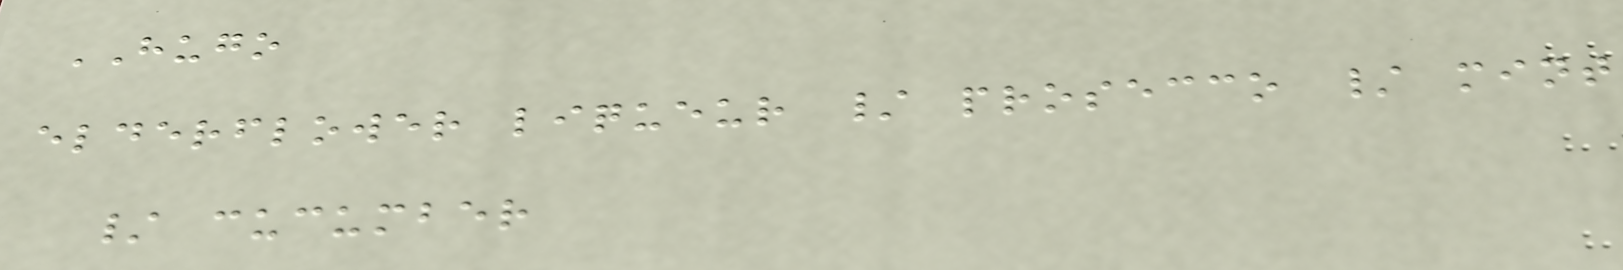HUGO
elderflower liqueur / prosecco / mint
/ cucumber
